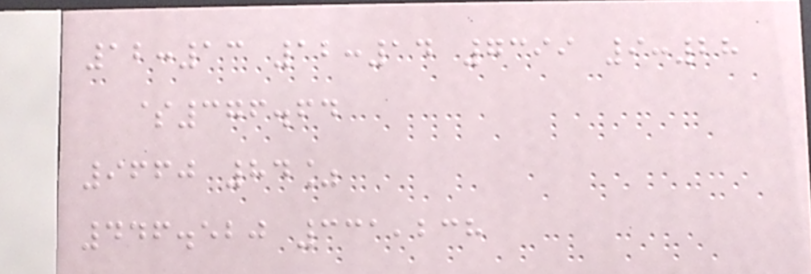12:13 12:14 7399 9:28
$376.64
9660 84%
446.520 331,238
